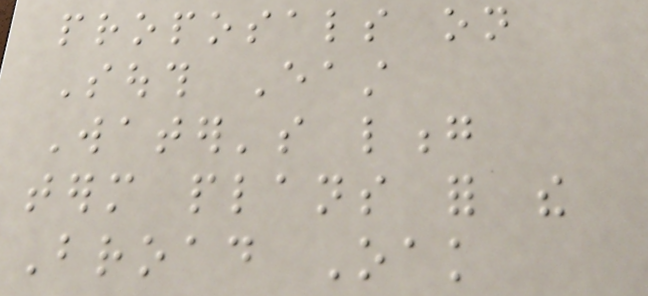proposals on
South East
Water's long
term plans for the
Broad Oak
